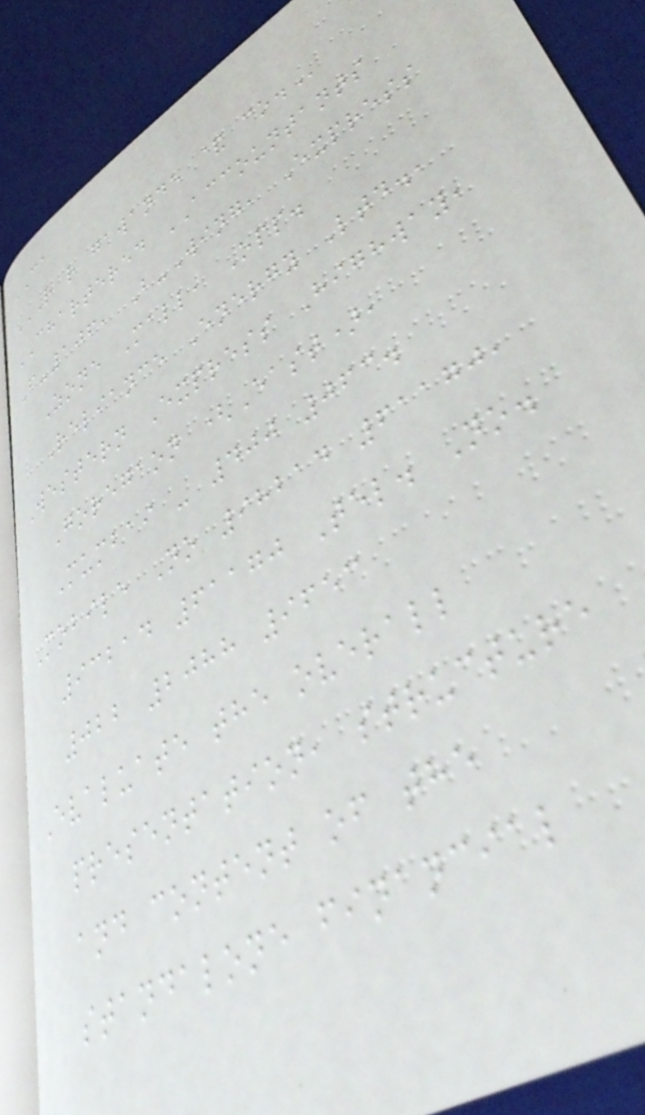CA
R R GAWANDE & CO.
CHARTERED ACCOUNTANTS
F-106, B-Wing, Express
Zone Mall, Opp.
Reliance Energy Ltd.,
Western Express Highway,
Goregaon (East),
Mumbai - 400 063.
Mobile No 98214 61170,
93214 61170 Tel. No.
022 2088 9653
Evaluate the overall
presentation, structure
and content of the
standalone financial
